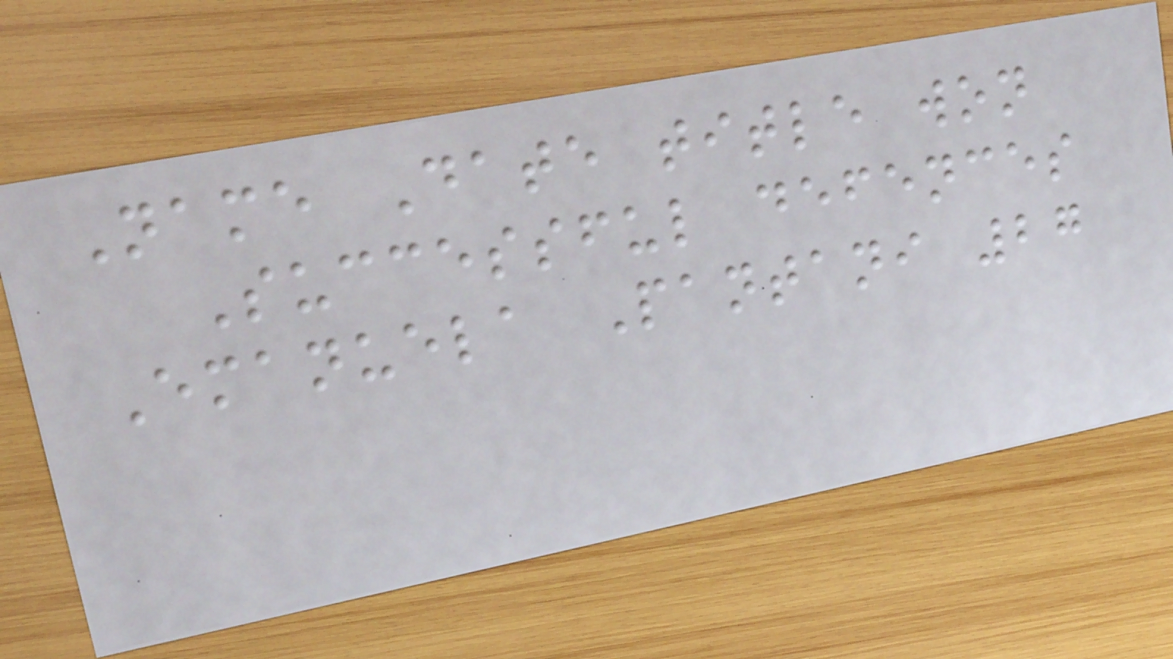Name Date title won
Successful defences
Emanuela Pantani 27
